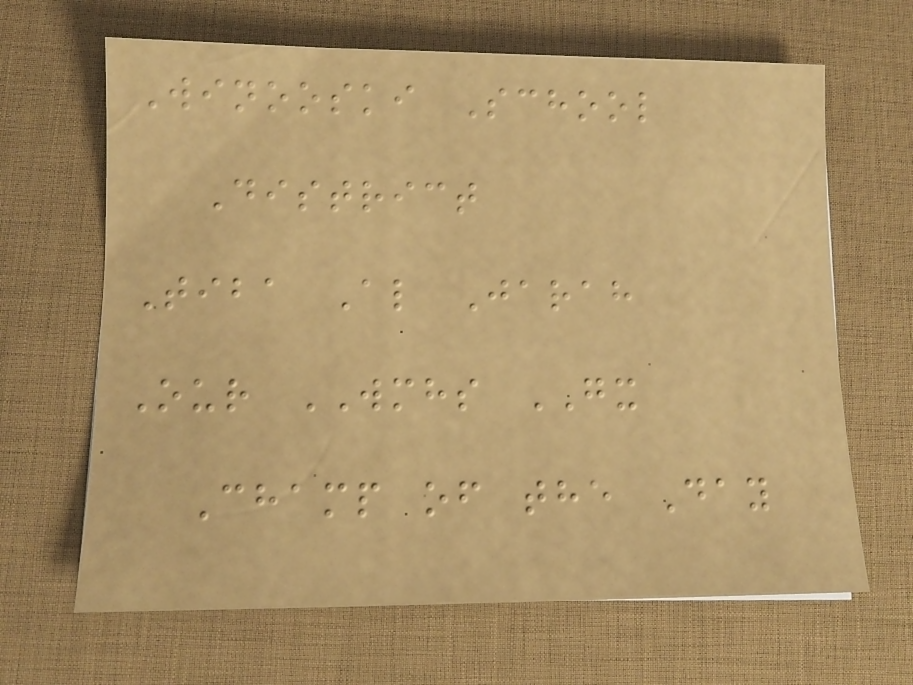Winooski School
District
Tiba Al Jarah
Our WMHS GX
Champ of the Day
